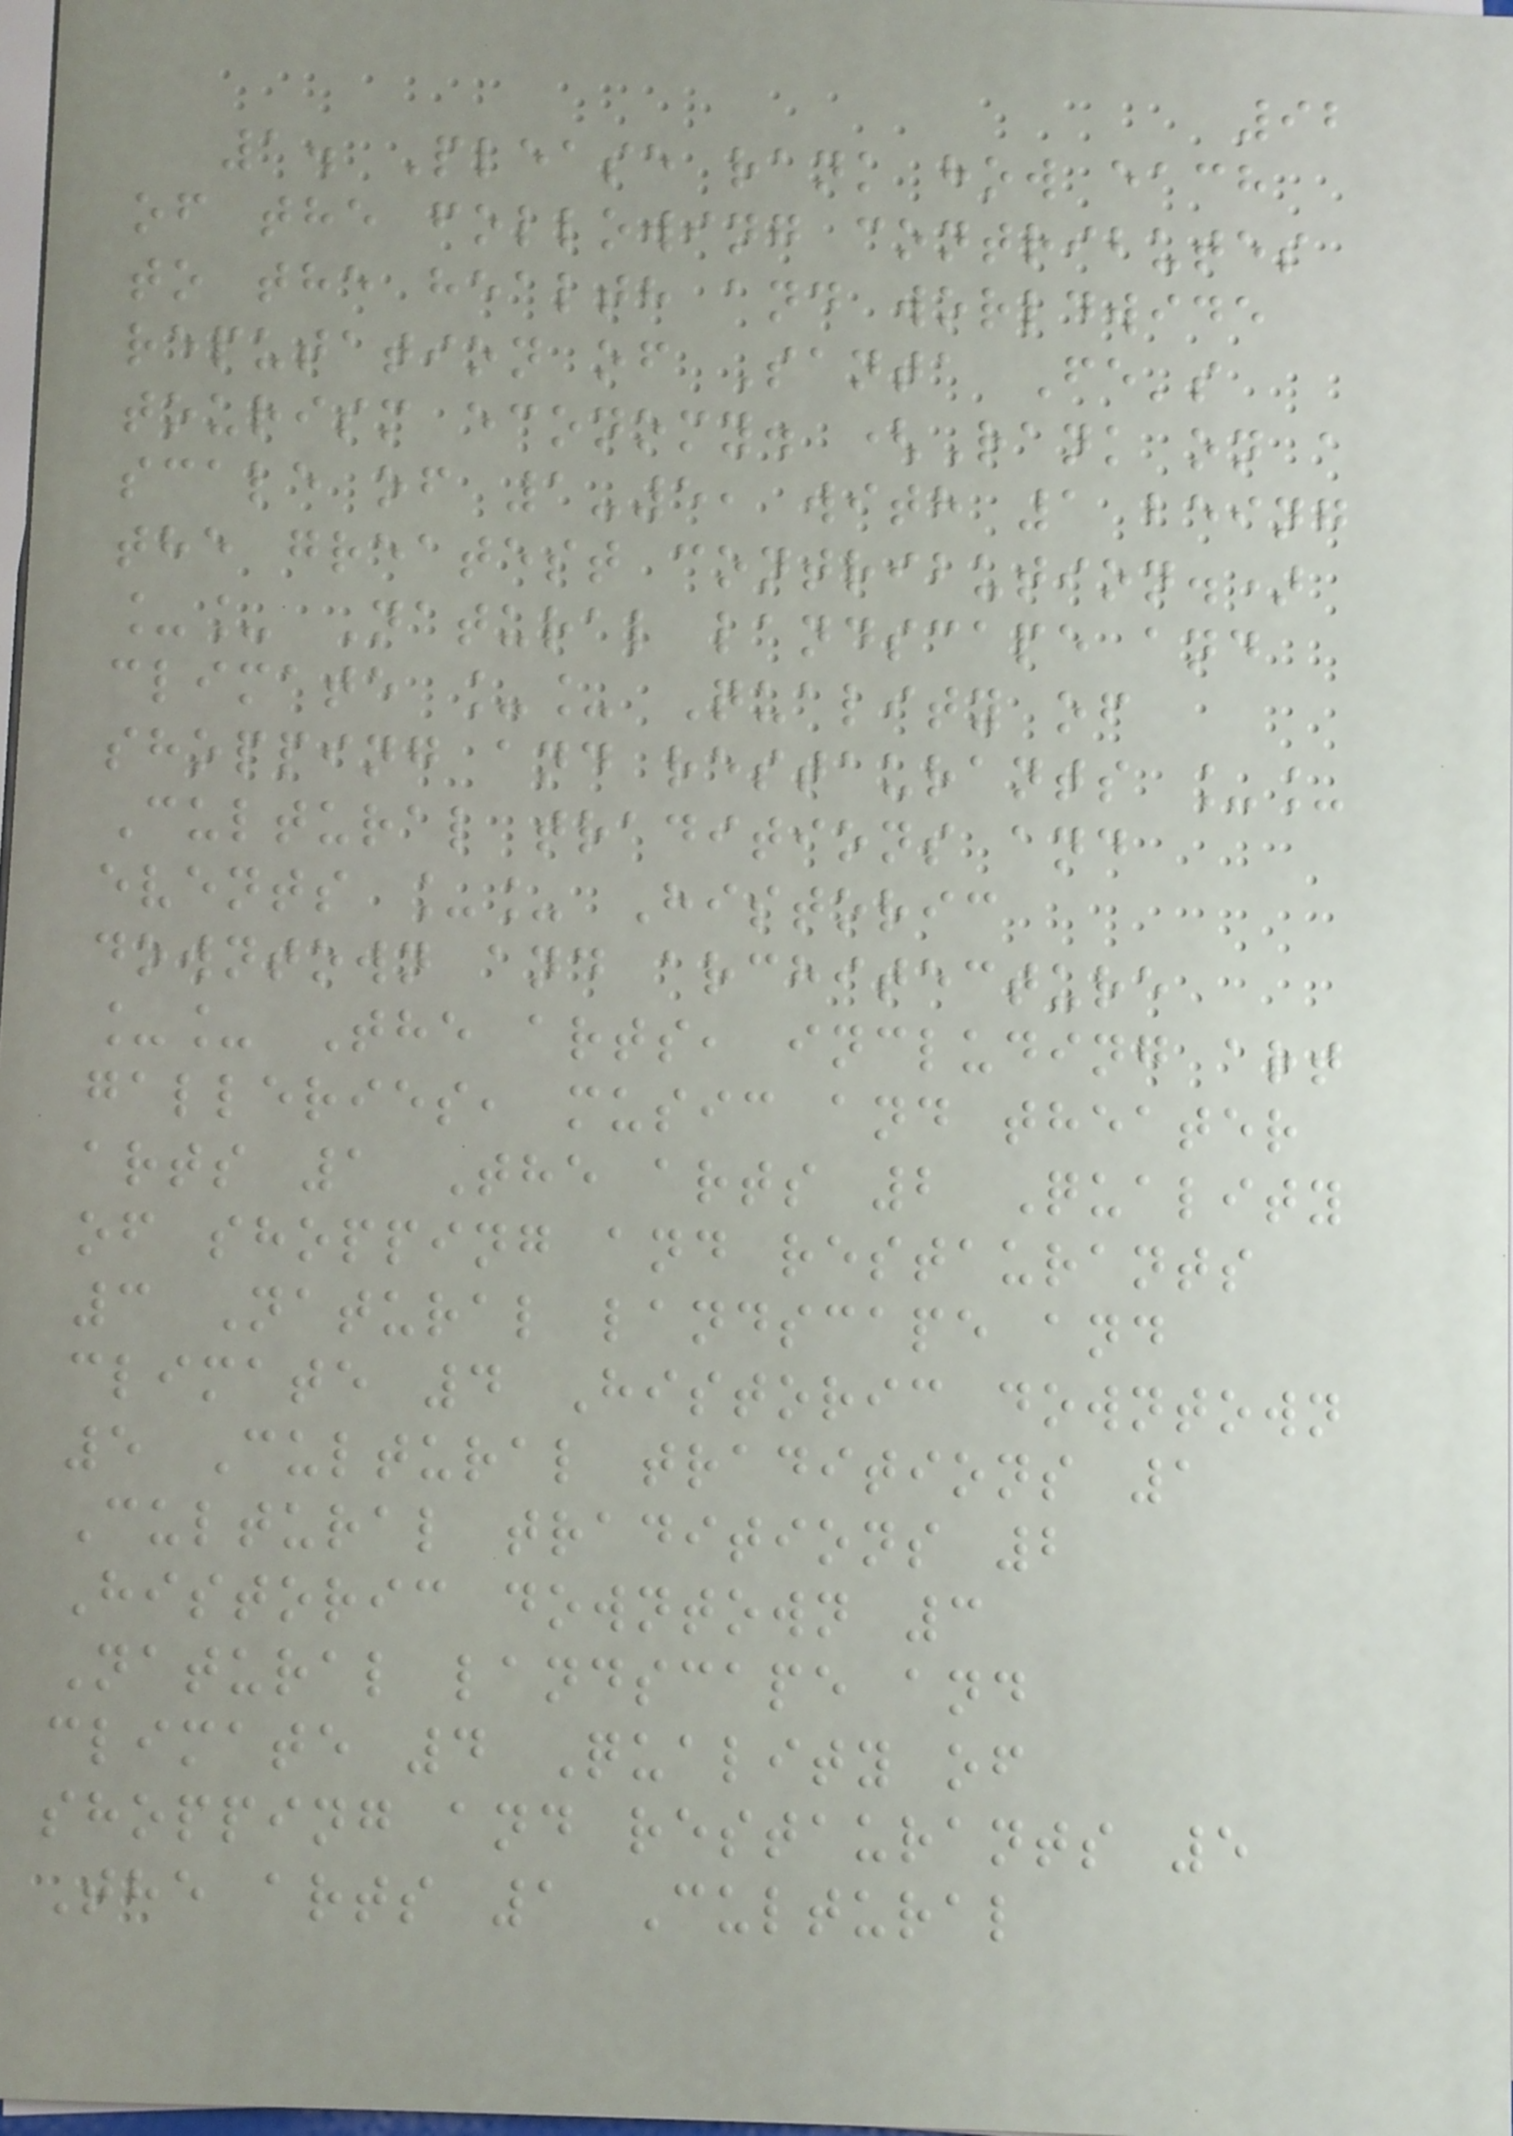92
1. Please rank how each
of the following contributes
to the health and worldwide
reputation of Santa Fe's
tourism economy. (Rank on a
scale of 1-5, with 1 being
the greatest contribution.)
__ Natural landscape and
climate __ Quality of
shopping and restaurants __
Cultural traditions and
events __ Historic
downtown and architecture
__ The arts, including art
galleries, music and theater
arts 1 The arts 2 Quality
of shopping and restaurants
3 Natural landscape and
climate 4 Historic downtown
5 Cultural traditions 1
Cultural traditions 2
Historic downtown 3
Natural landscape and
climate 4 Quality of
shopping and restaurants 5
The arts 1 Cultural
